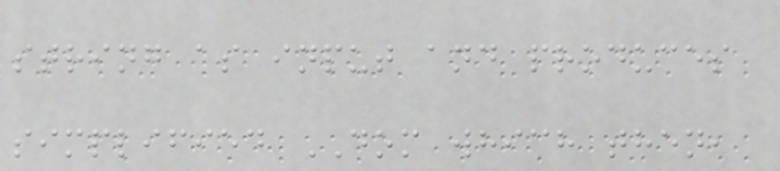string as input and produces
simplified DOM which then,
